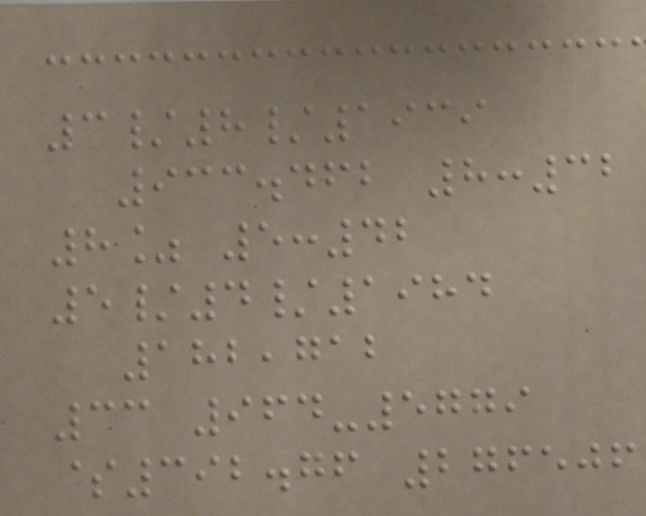3/8/1939
933.462 8:32
8% 5:42
5/4/1984
182,712
33 964-5779
$392.76 276506
